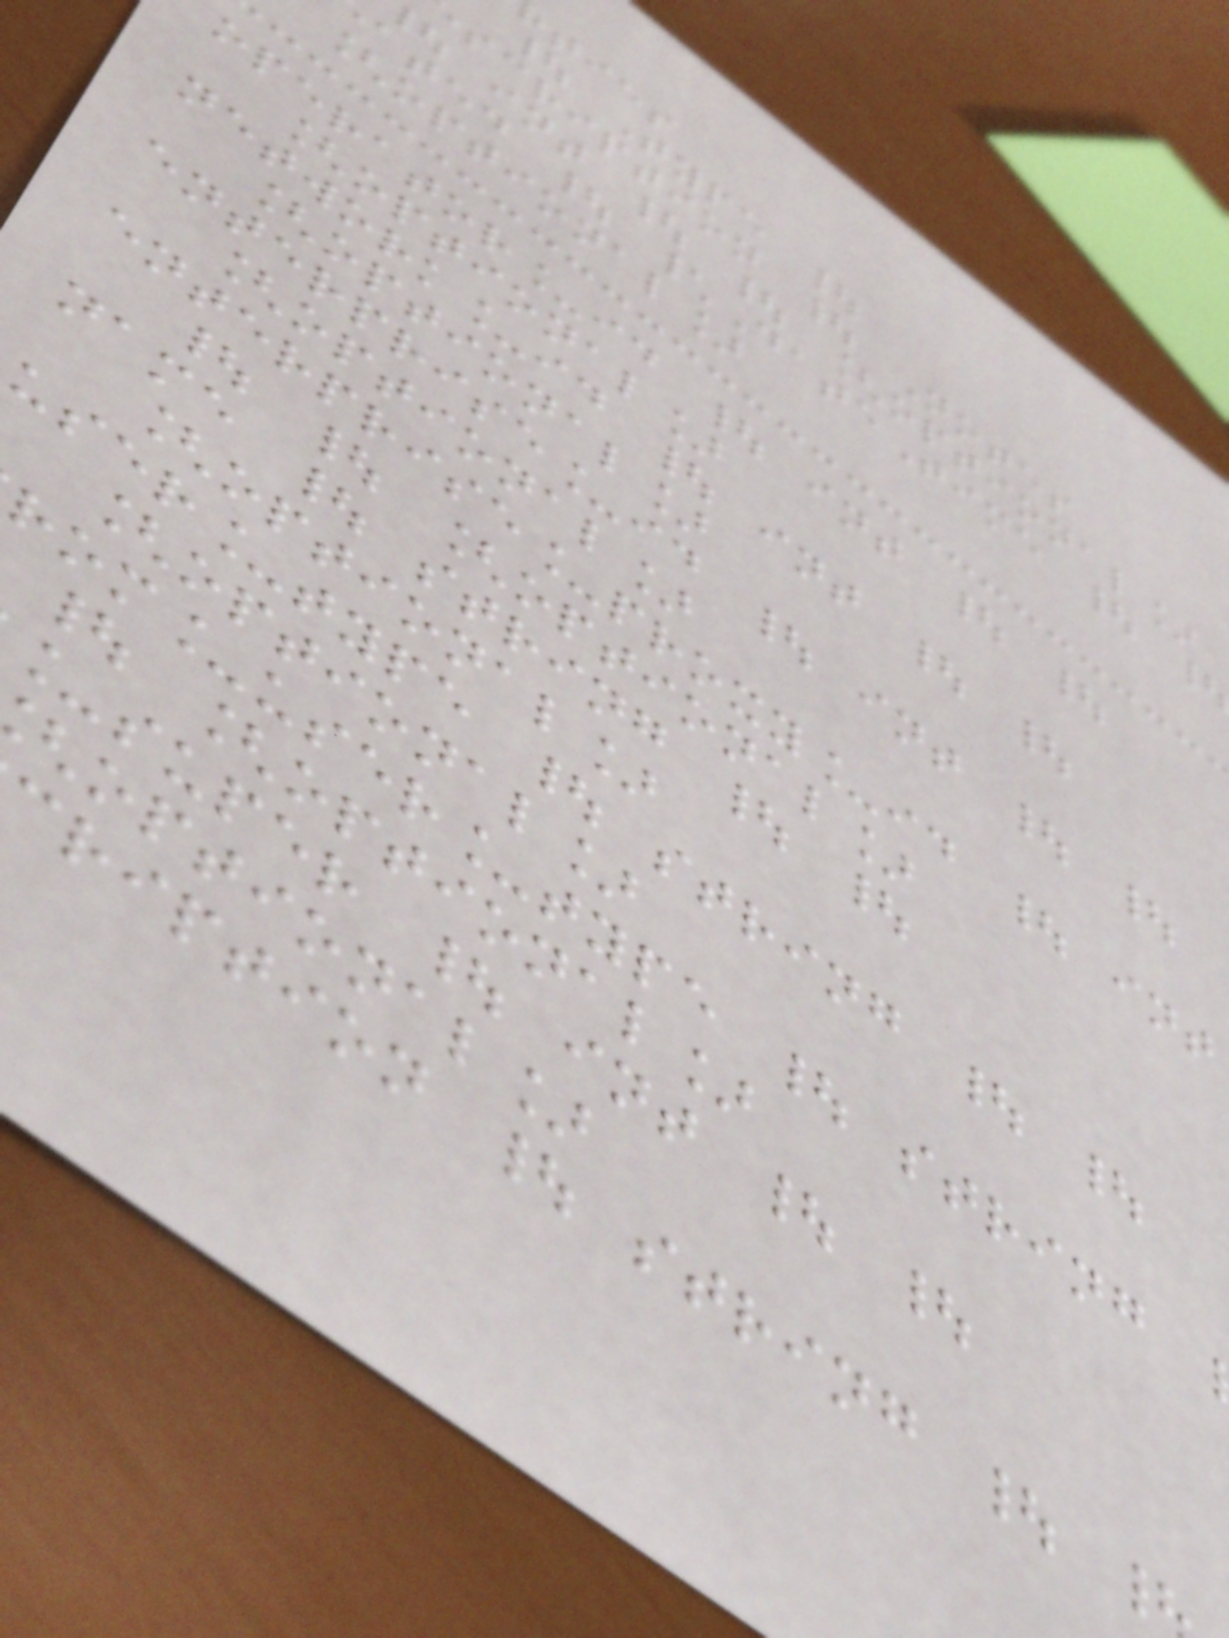ties
| Type |
scription | Notes
int | | [optional]
ated | \DateTime |
[optional]
operator_id | int | |
[optional]
network_id | int | |
[optional]
enterprise_id | int | |
[optional]
enterprise_proxy_id | int
| | [optional]
name | string | |
[optional]
user_type | string | |
[optional]
rom_user_type | string
| [optional]
_super | int | |
optional]
cription | string |
